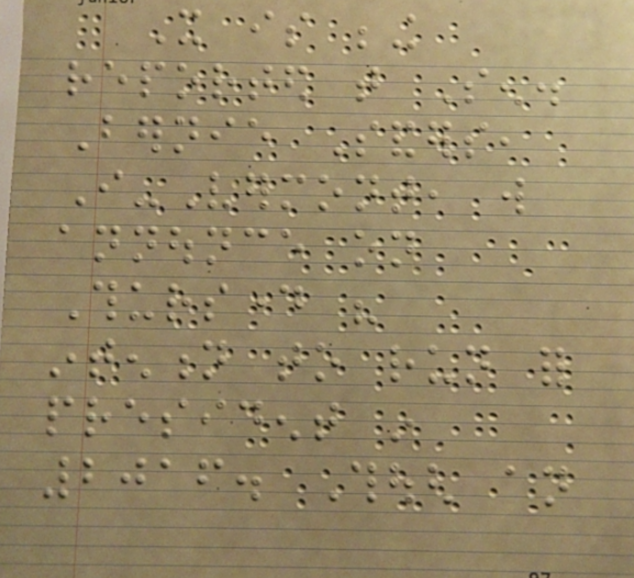It is being
reported that Sen.
Bernie Sanders,
I-Vermont, will
announce on
Thursday his
intention to run for
president in
2016. Though an
